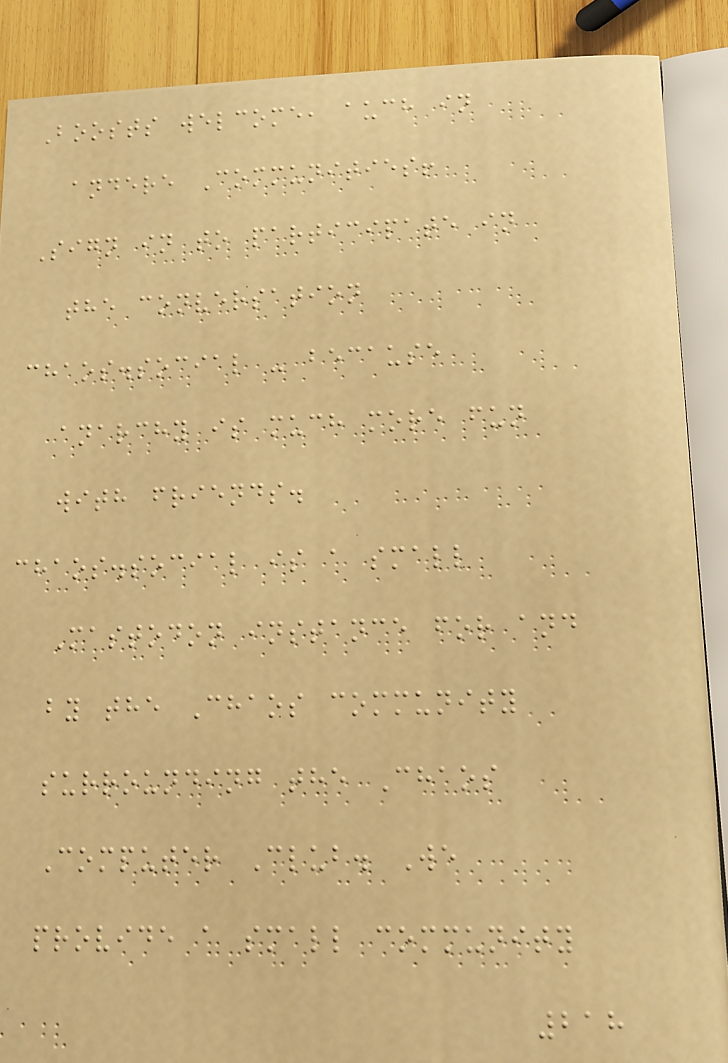Boosts welcome, auch in
andere Communities!
Sign in to participate in
the conversation
chaos.social - because
anarchy is much more fun
with friends.
chaos.social is a small
Mastodon instance for and
by the Chaos community
surrounding the Chaos
Computer Club. We
provide a small community
218
